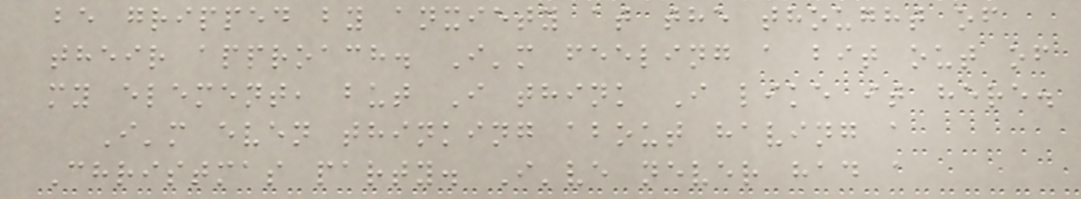be gripped by anxiety at the thought of
their approach. I'm feeling a bit out of
my element, but I think I like it here.
I'm even thinking about having a
Christmas party. I've never had a
